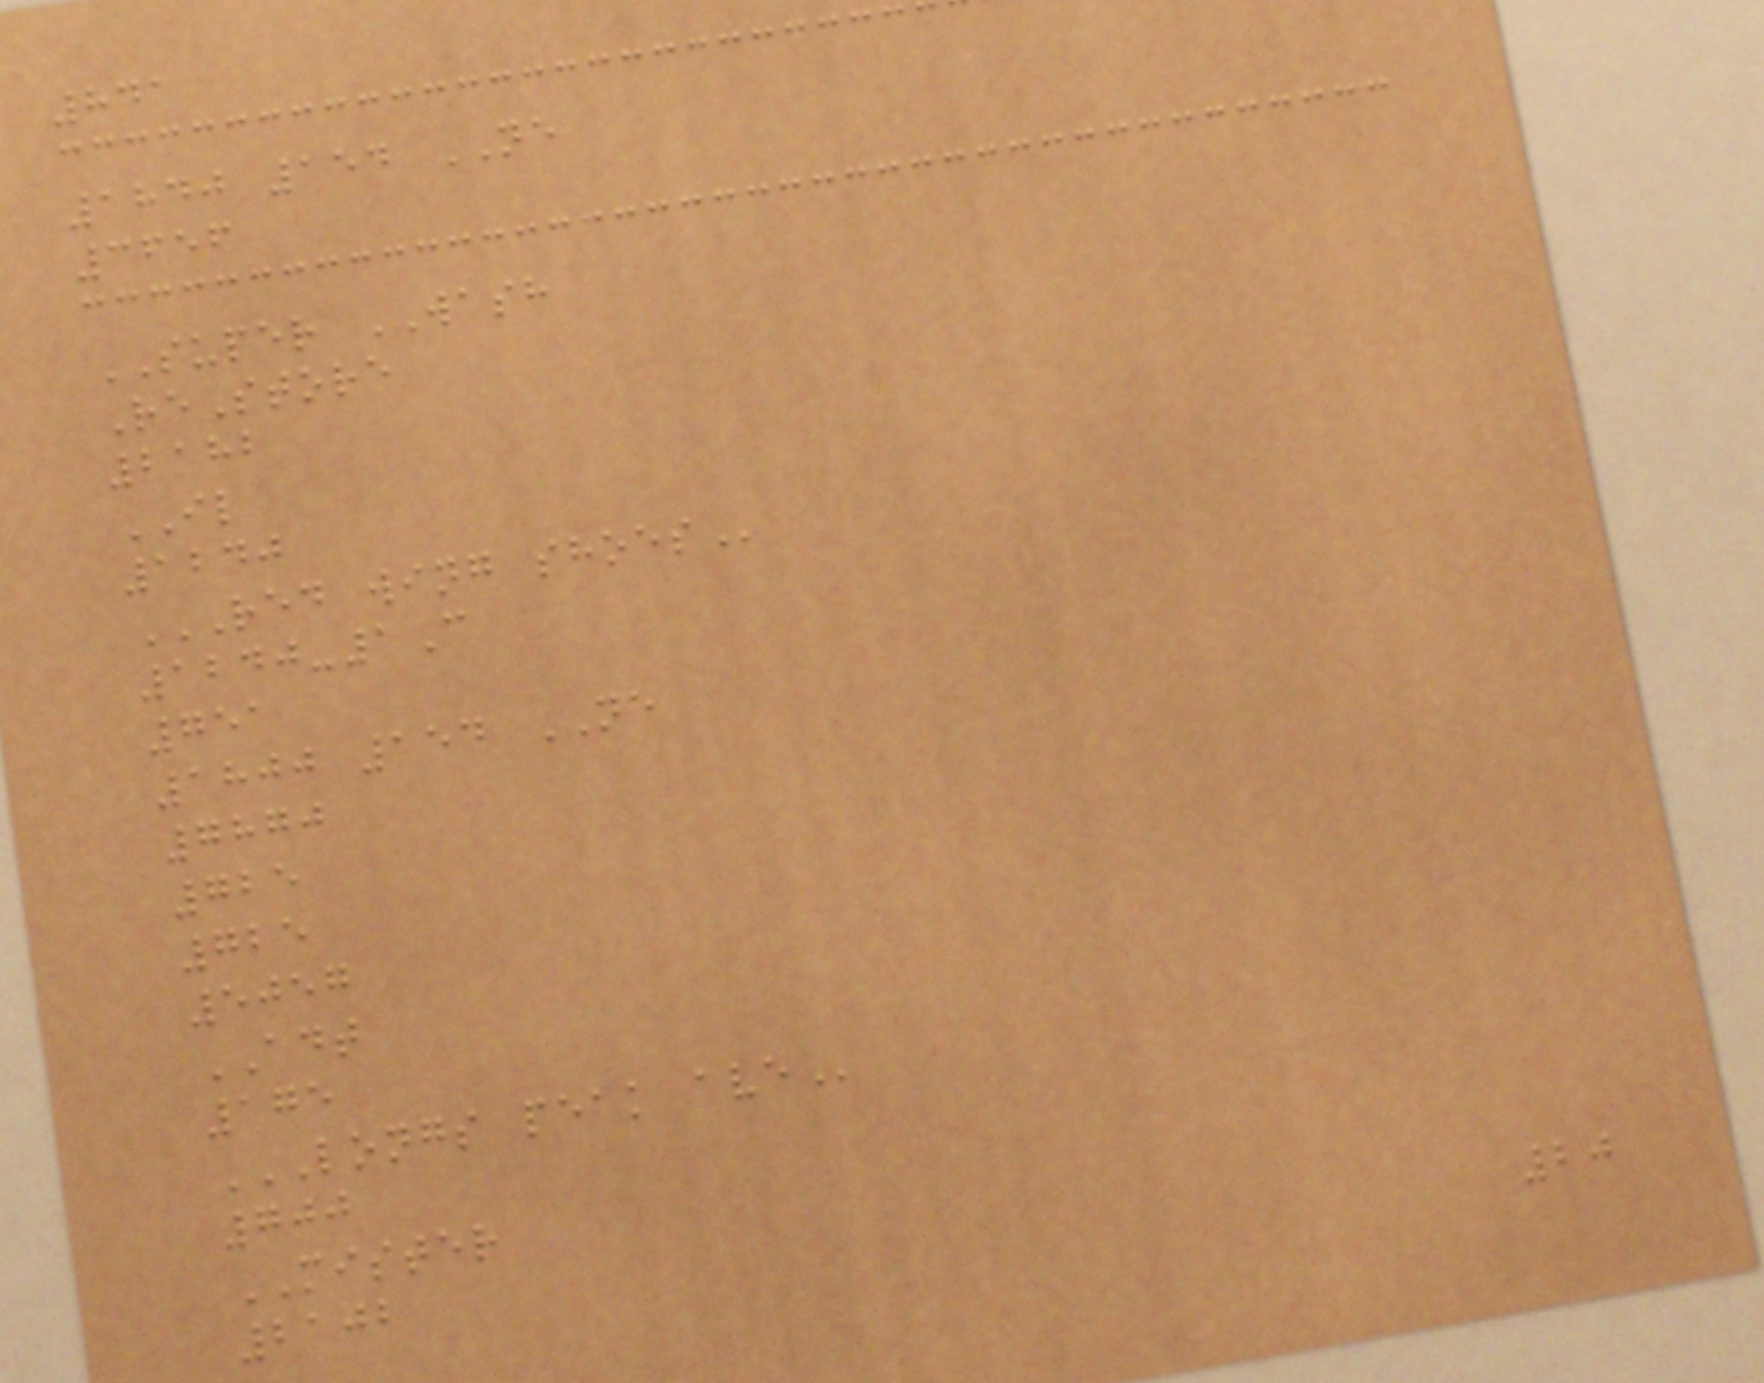841
1840 154 NE
3656
SUPER WASH
ReStore
2182
IL
1240
RED WING SHOES
1240-1C
751
1800 154 NE
7870
725
725
5057
ADT
175
LONGS PEAK AVE
700
MISTER
2102
20
